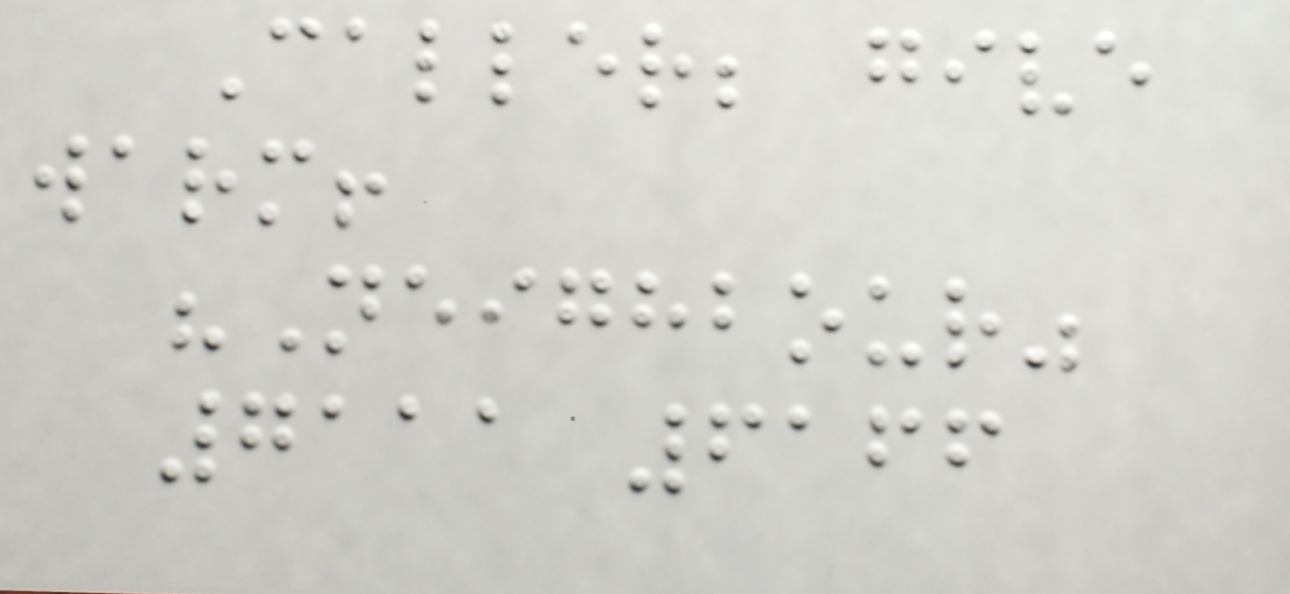Caller; give
warm!
"Neighbour"
7111 6166
